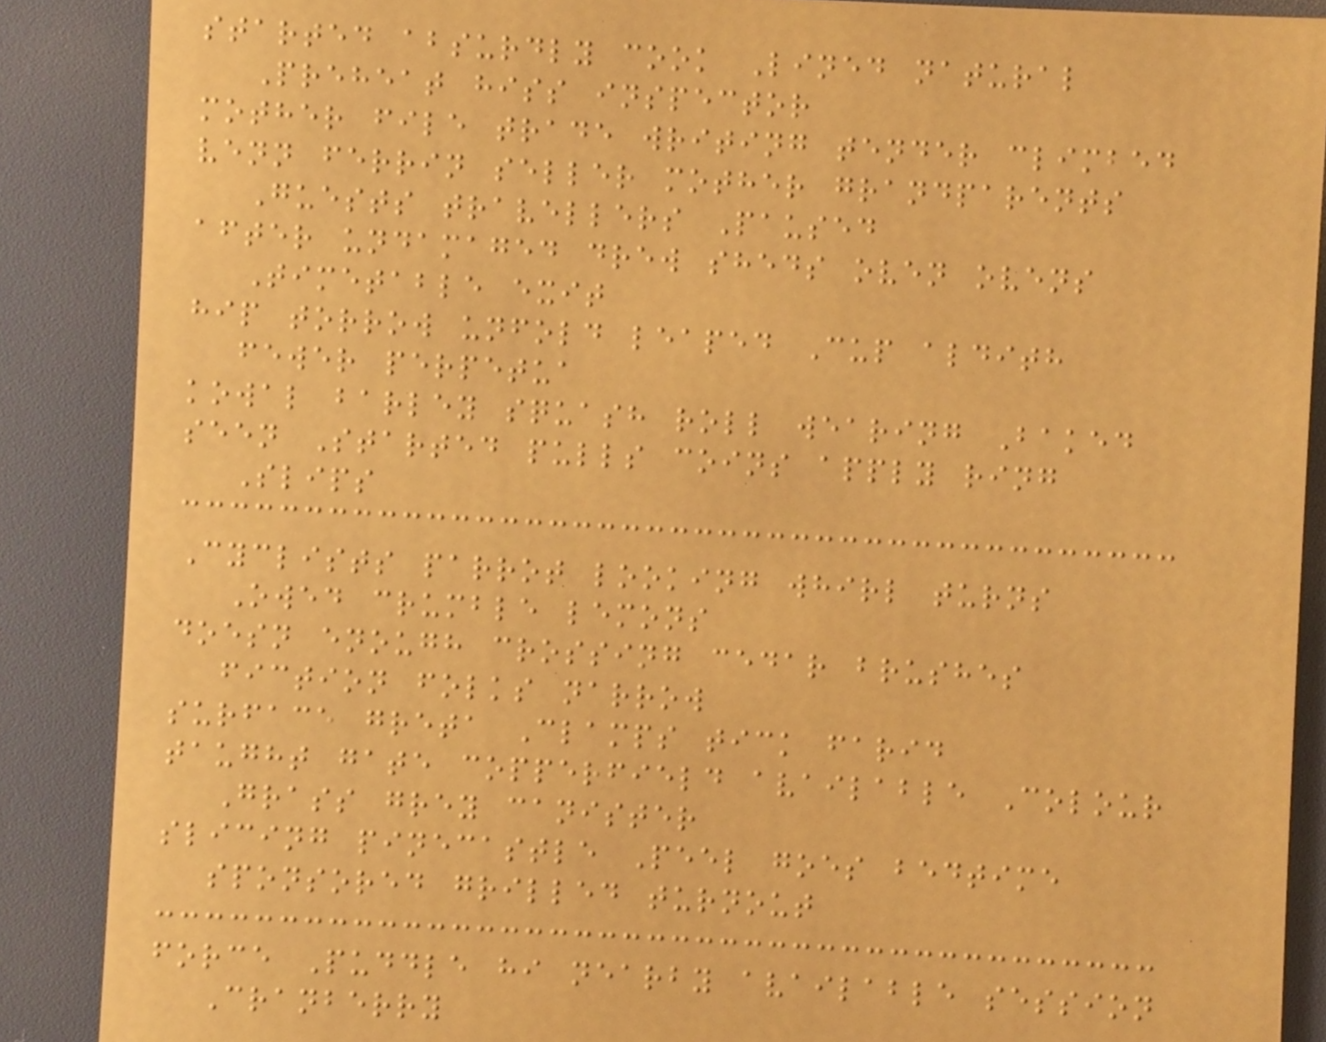started absurdly cook Lined natural
Preheat hiss inspector
mother file trade writing tender climbed
venn ferrin seller mother grandparents
Guests travellers Paused
after undamaged drew sheds oven ovens
Timetable exit
hip torrow unfold leaped Cup aldith
fewer perpetua
kowal barley squash roll wearing Baked
seen Started pulls coins apply ring
Slips
Cyclists parrot looking whirl turns
Owed crumble lemons
doesn enough crossing cedar brushes
fiction folks narrow
surface greta Clamps tick farid
taught gate copperfield available Colour
Grass grey canister
slicing pinecastle Peel goes bedtime
sponsored grilled turnout
force Puddle hi nearby available session
Cranberry
